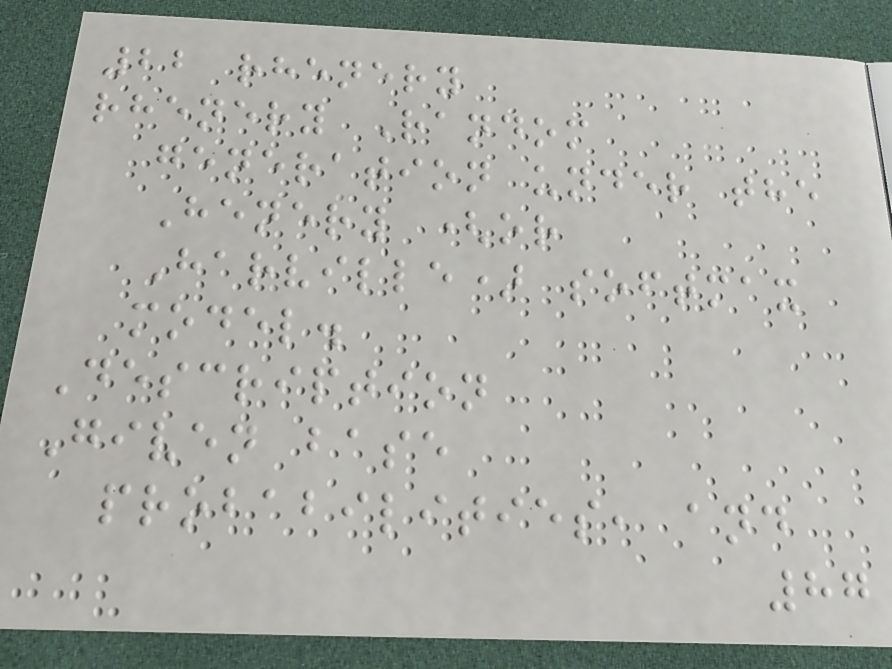22 rhenery
rhenery Random
generation under the
Henery (or
Harville) softmax
model.
Description
Given base
probabilities, and
87
